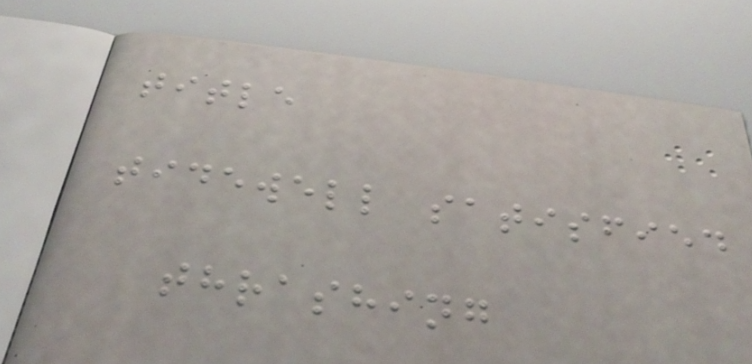title
tidewell satisfied
thrashing
